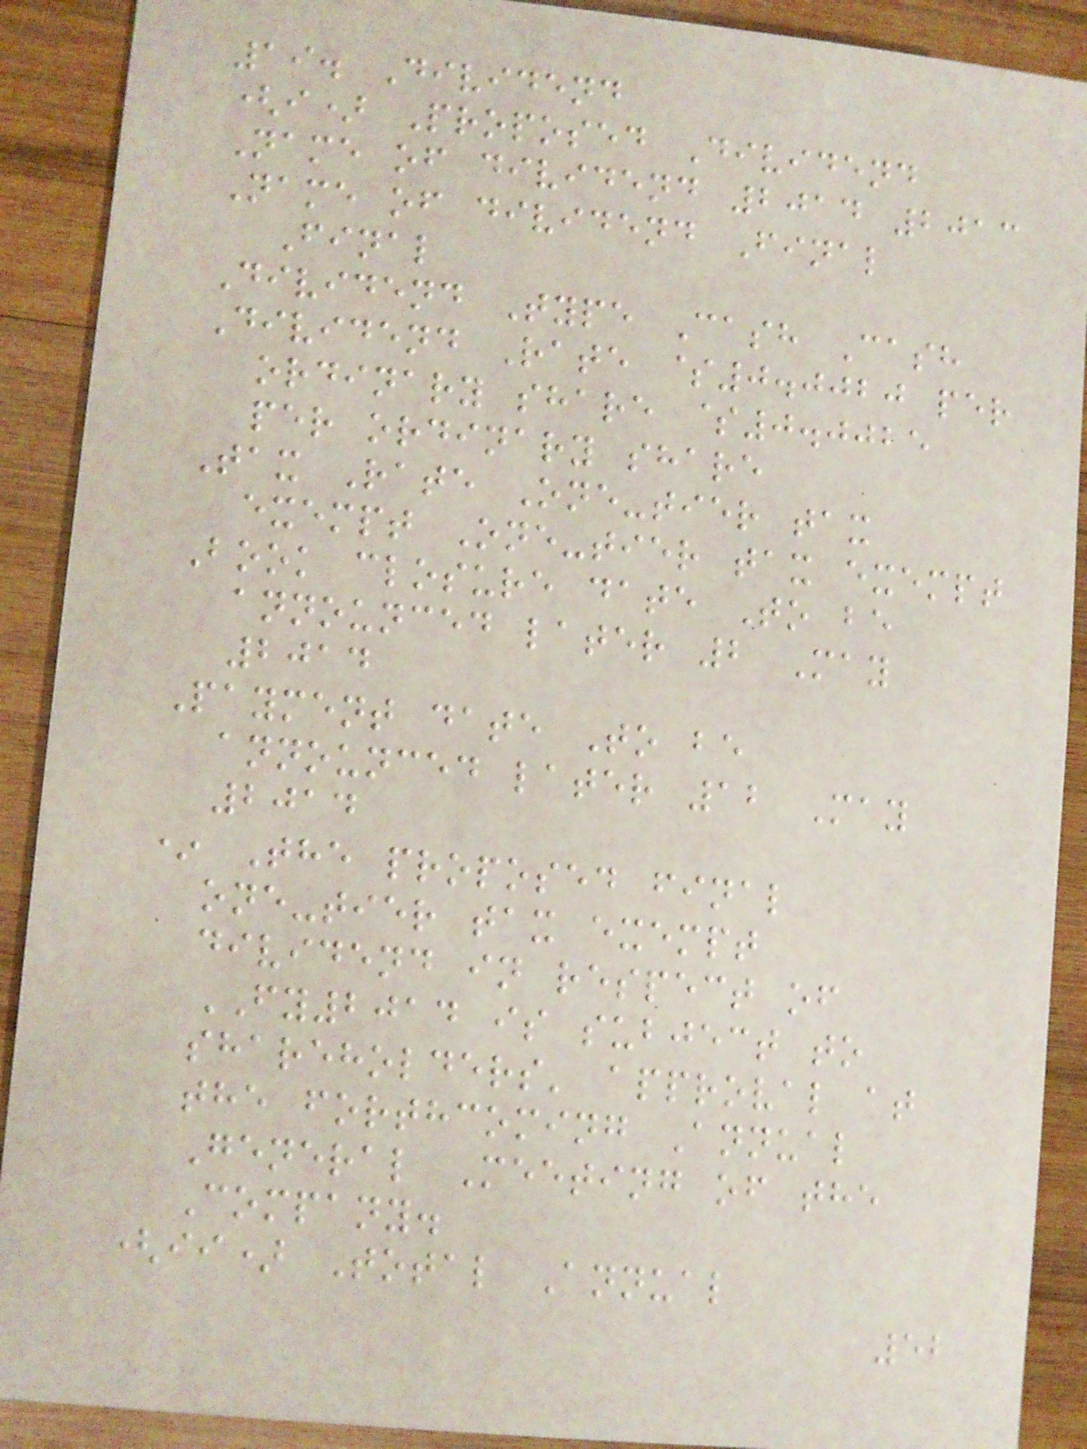19. Dividend
(i) Proposed Dividend
Name of dividend 2014 2013
Name of dividend Final
Final
Dividend Type Cash Cash
Dividend Rate $0.0020 per
ordinary share $0.0025
per ordinary share
Tax Rate One-tier tax
exempt One-tier tax exempt
Book closure date To be
announced later 2 May
2014
Payment date To be
announced later 12 May
2014
* The proposed final
one-tier tax exempt
dividend in respect of
FY2014 is subject to
shareholders' approval at
the forthcoming Annual
General Meeting of the
Company.
(ii) Total Annual
52
